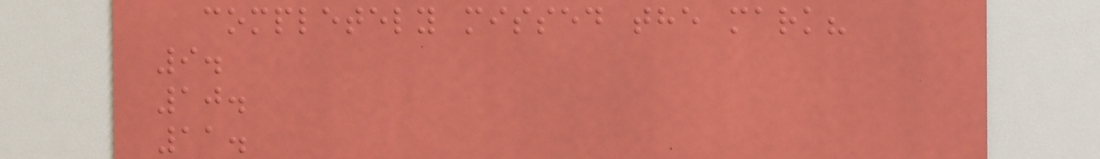completely missed the mark?
9.
10.
11.
